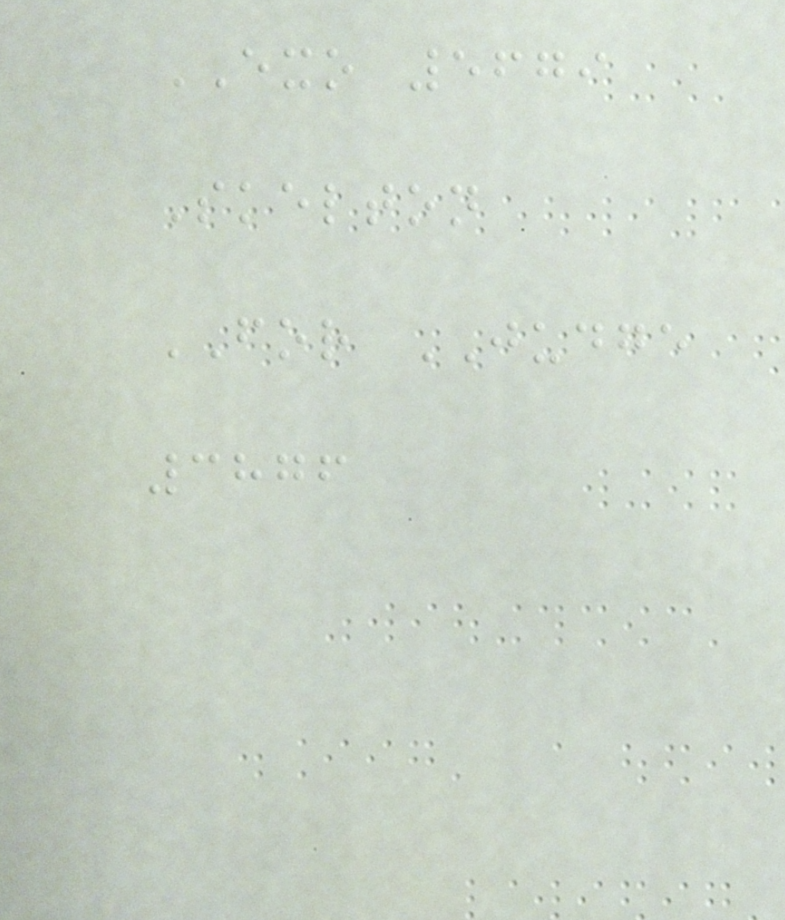EXO 5679
Skelton
FOR JUDGE
3876
